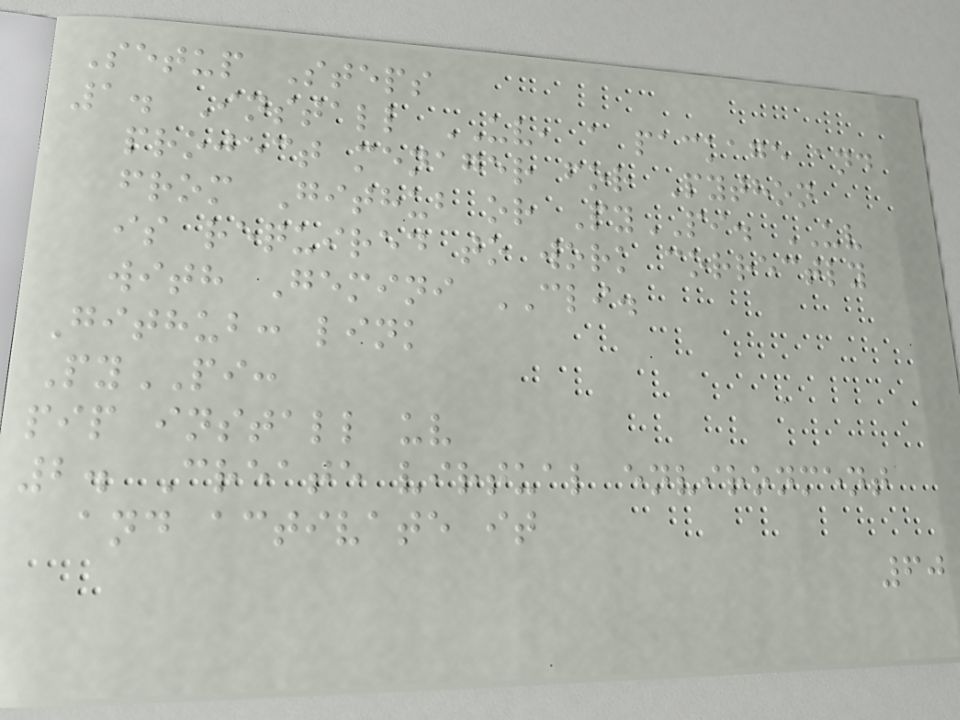Setup Steps
1. Install UV, a package and
project menager for Python
from Github or PyPI. UV
is required to work correctly
with Gemini CLI.
Github: link
PyPI:
pip install uv
2. Create virtual environment
and activate it
60
